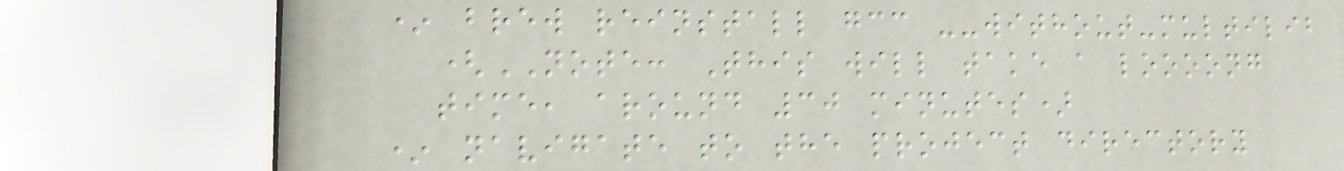* brew reinstall gcc --without-multilib
(NOTE: This will take a loooong
time, around 30 minutes)
* navigate to the project directory
